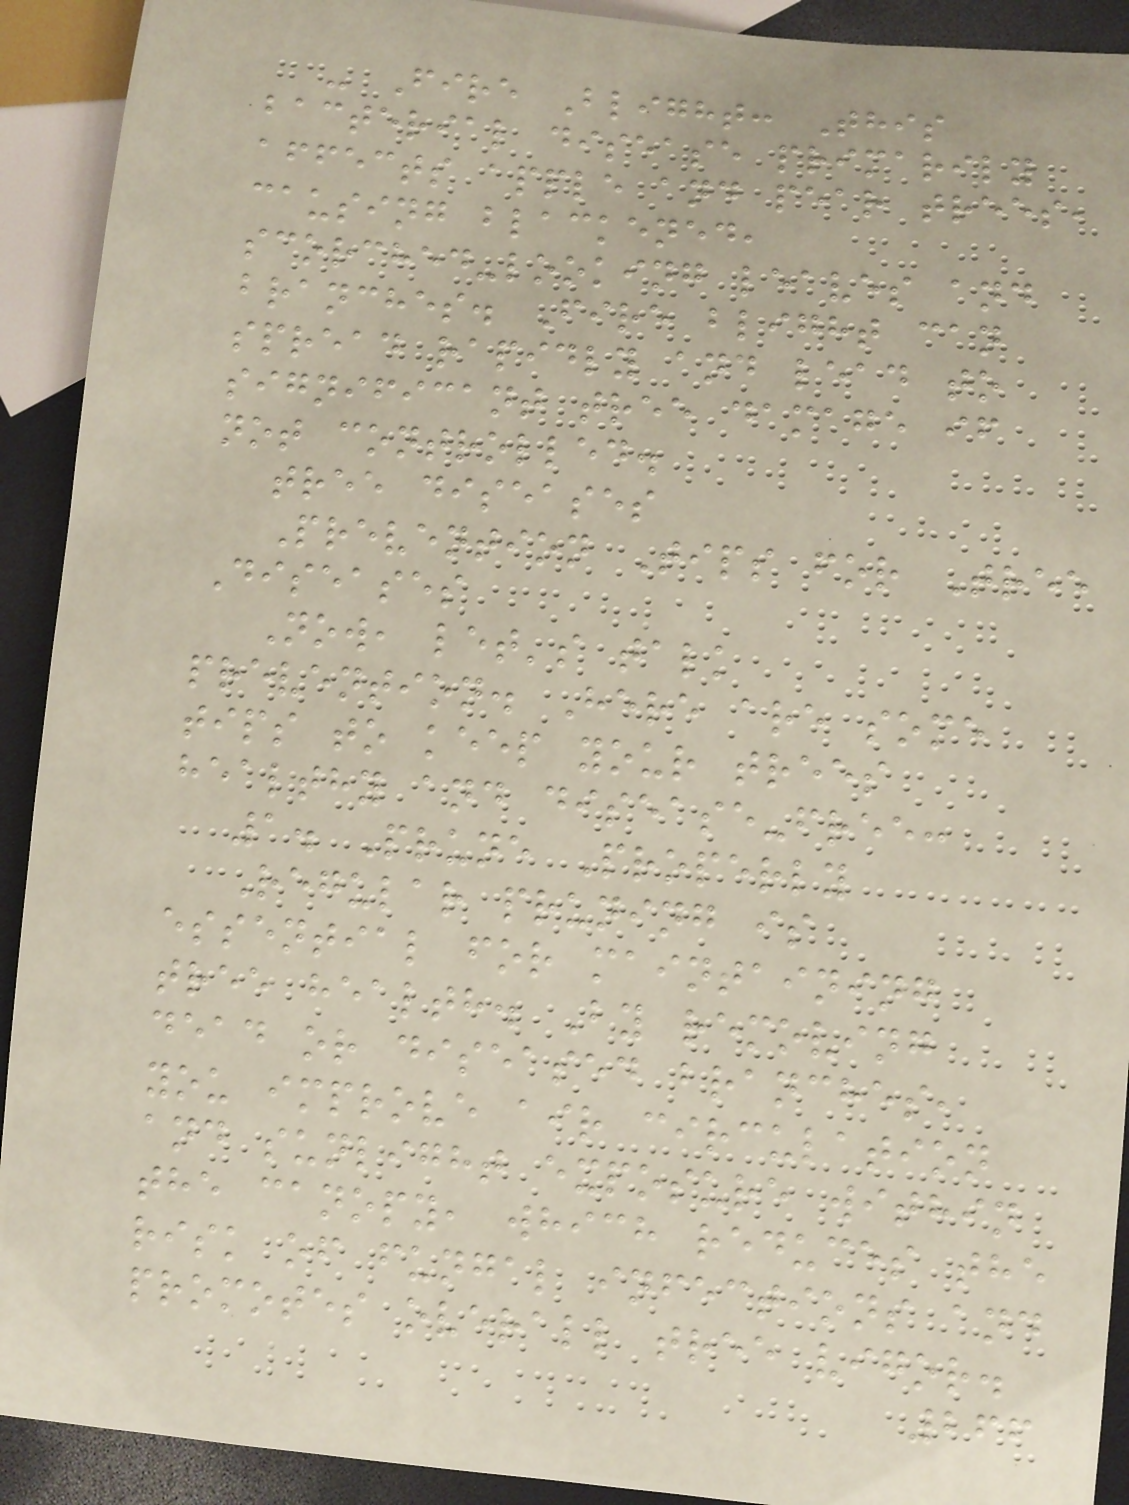- Fire Blight: This
bacterial disease primarily
affects apple and pear trees,
causing blackened,
scorched-looking leaves and
branches. Fire blight can
spread rapidly and lead to
significant tree damage if
not controlled.
tree diseases
Prevention Tips for Tree
Diseases
Now, let's talk
prevention. Here are some
tips to keep your trees
healthy and disease-free:
1. Prune Properly
Regular pruning is
essential for maintaining
tree health. By removing
dead or diseased branches,
you improve air circulation
and sunlight exposure within
the canopy, which reduces the
risk of fungal infections and
promotes overall tree vigor.
266
